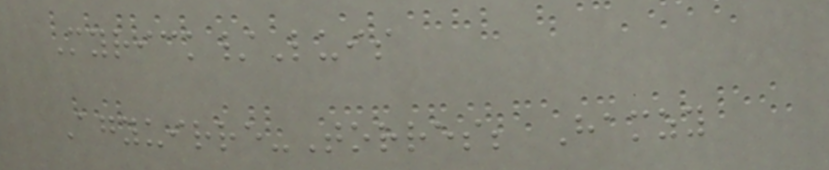Myrick/Luis
Agyuirre-Torres; Hamzy
